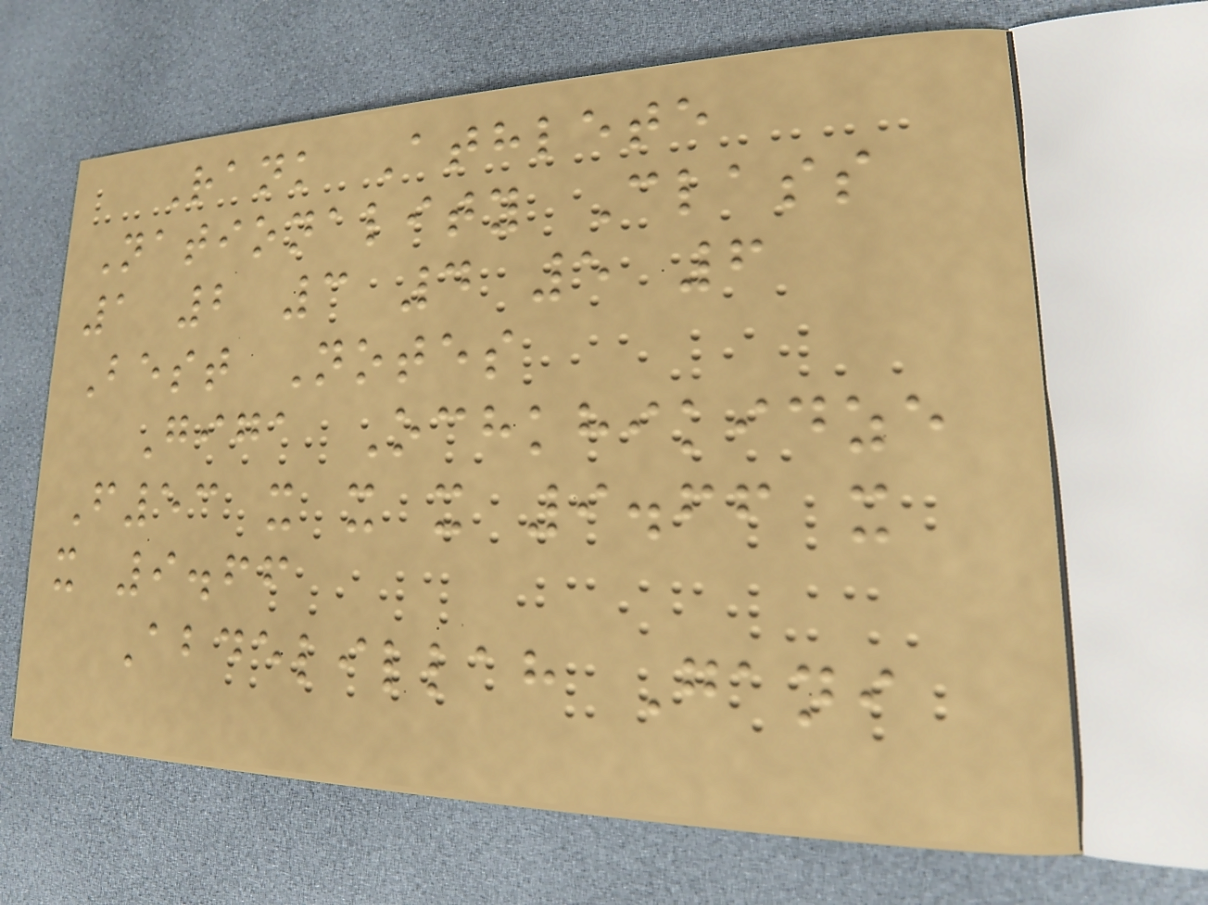Rank Athlete
Nationality Class
1 2 3 4 5 6
Best Notes
Giga Ochkhikidze
F53 x x x 9.66 x
x 9.66
Abdelillah Gani
